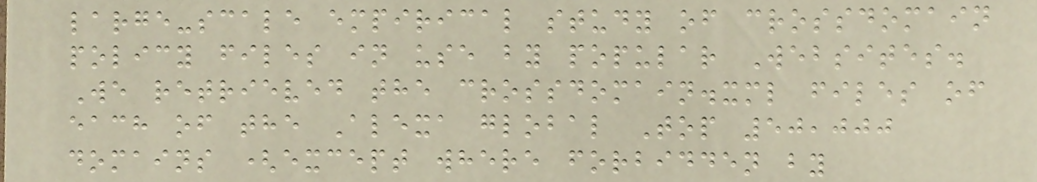large-scale empirical study of crossdomain
policy files in use by popular Websites.
We retrieved the crossdomain.xml files of
each of the Alexa global Top 50,000
domains (except where forbidden by
